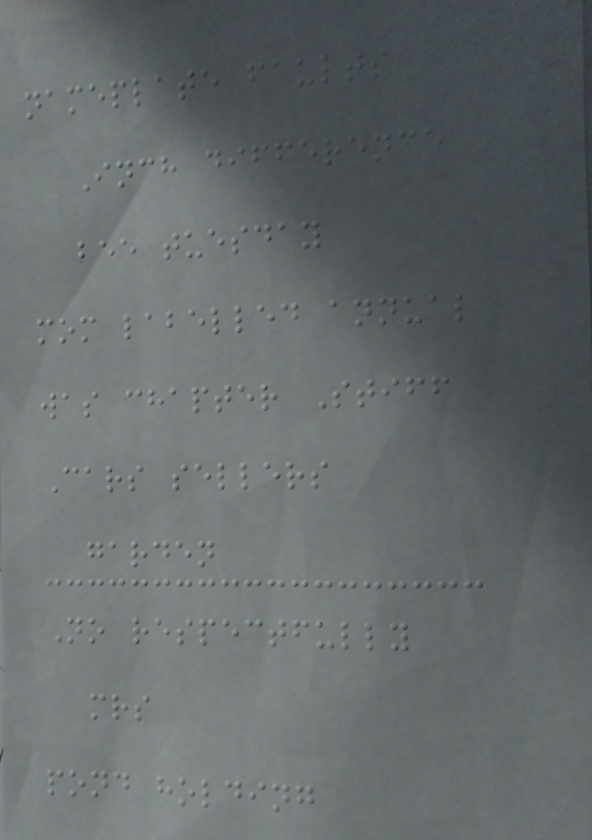nameplate faults
Inch difference
bee tuesday
mom labelled annual
was chapter Stiff
Cars sellers
garden
No respectfully
mrs
pond holding
